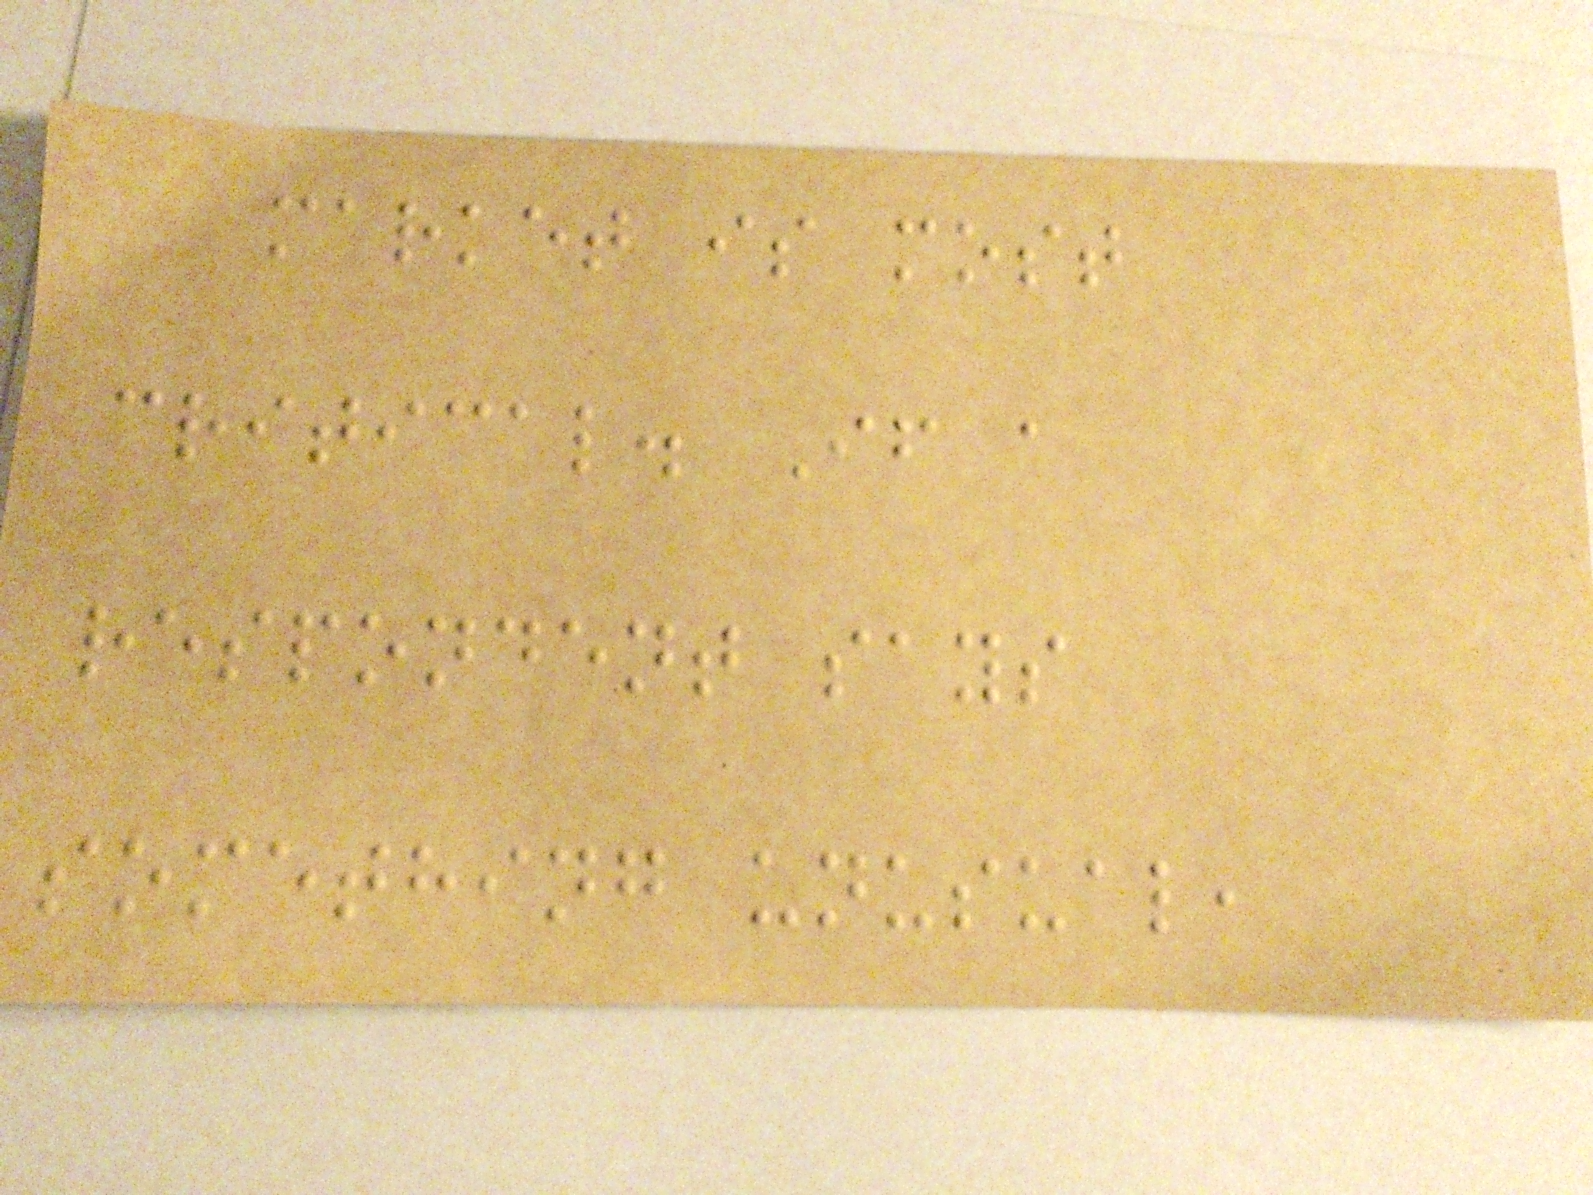market is most
critical. If a
respondent says
something unusual,
